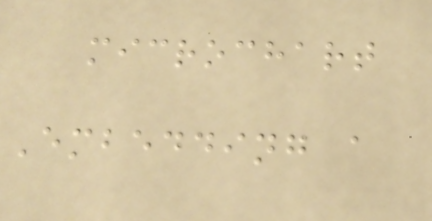microchart
Embedding a
